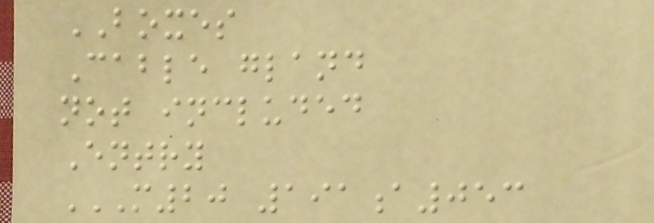BOXES
Cable gland
not included
Entry
M20 191A053
